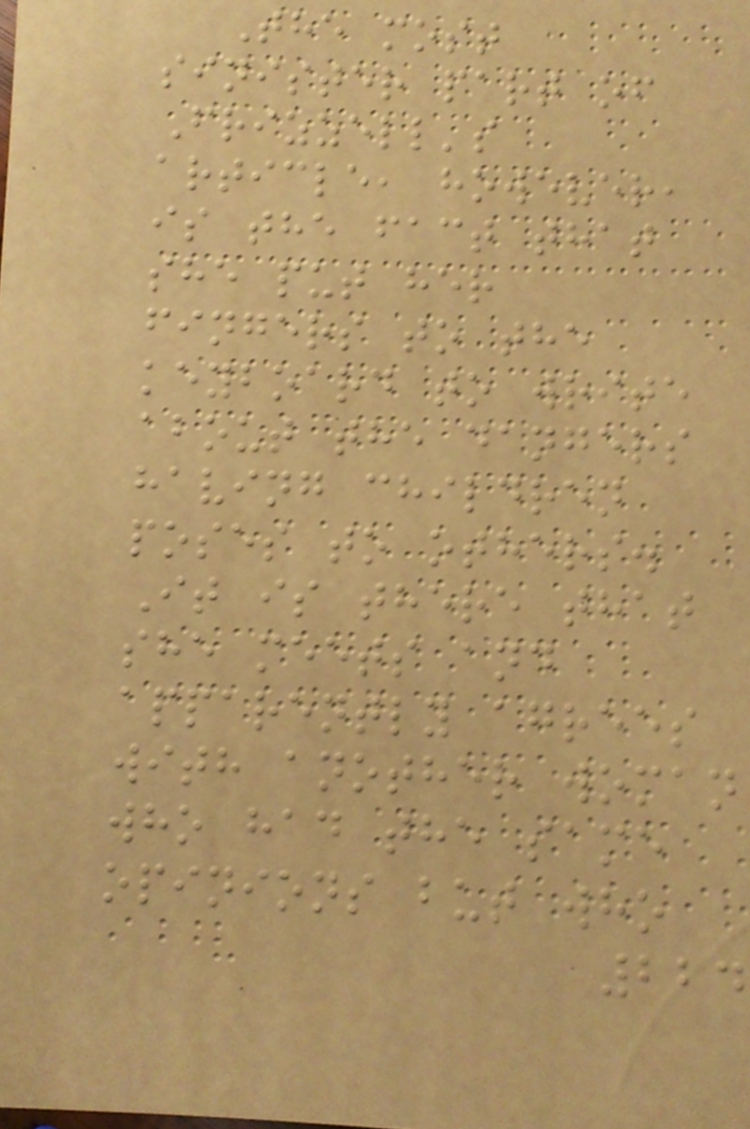The most
sinister part of
Frizzell's
article, however,
is the fact that
she put her
fingers to the
keyboard to write
about the dangers
having children
poses to others.
It is there that
she meets and
apparently agrees
with another woman
who had the same
opinions but who
224
